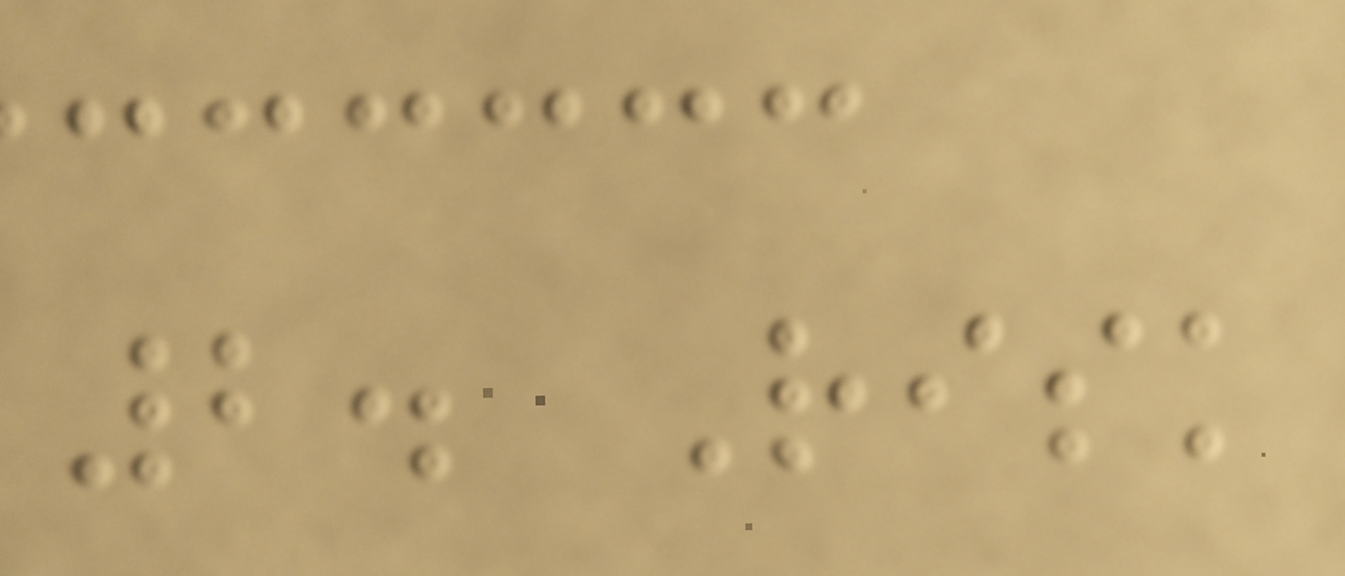2. Risk
